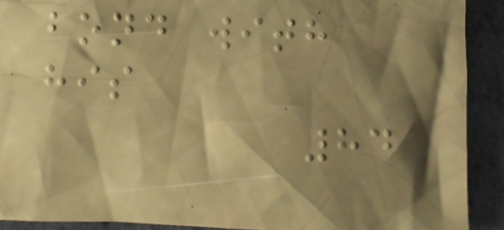bond with
his
84
